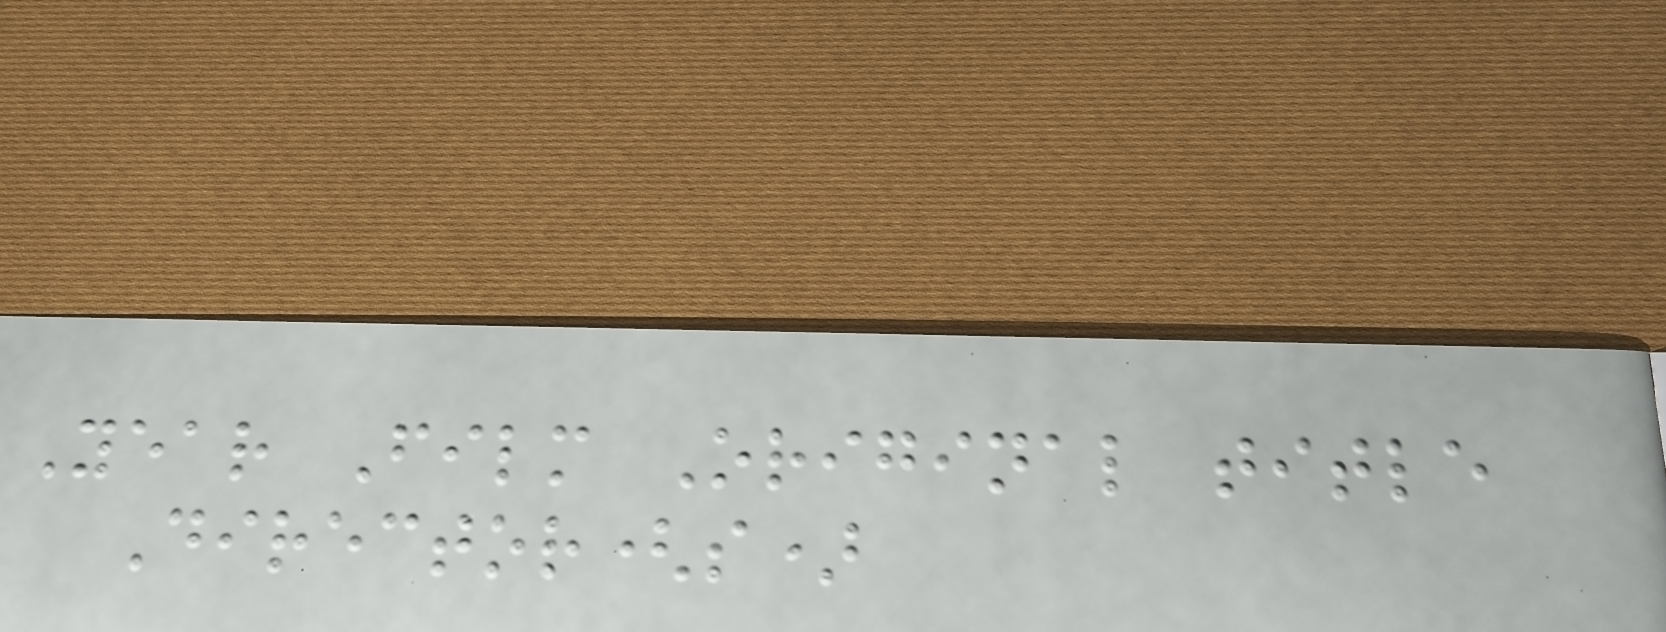Year Film Original title
Director(s)
